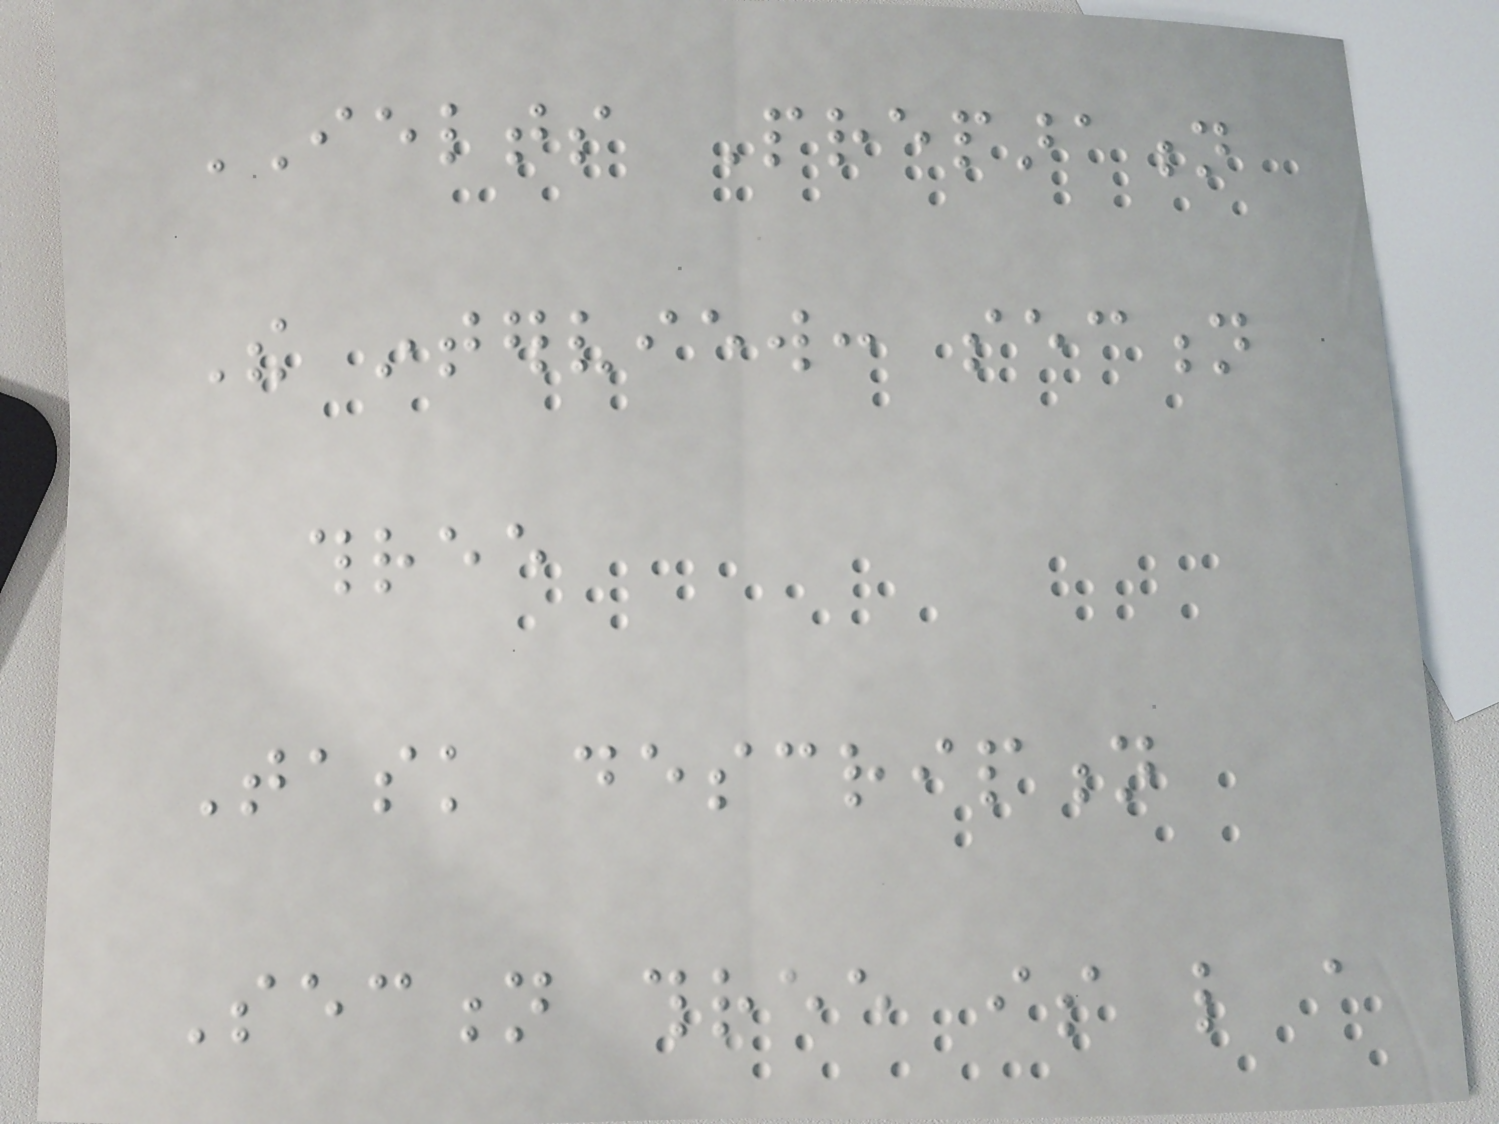IELTS Preparation
The interview: section
three
Task description
Section three is like a
